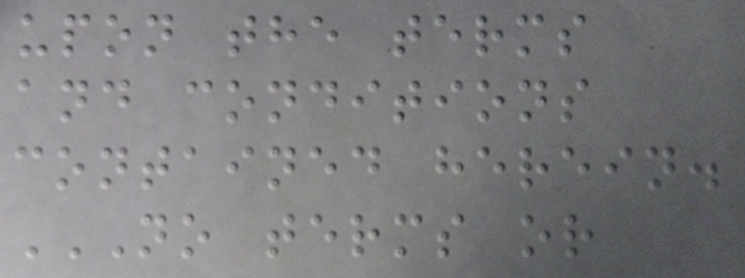upon the terms
and conditions
contained herein.
NO TERMS OR
